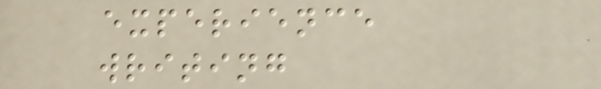experience
writing
